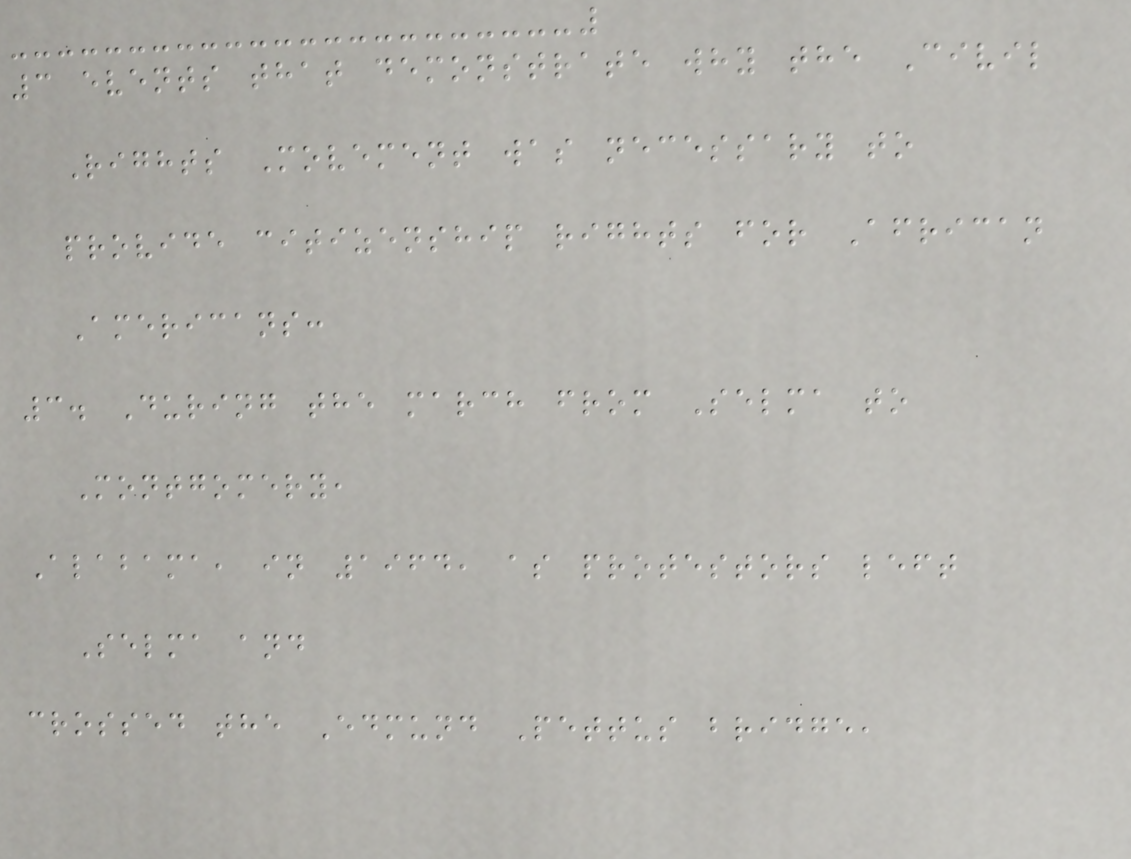3 events that demonstrate why the Civil
Rights Movement was necessary to
provide citizenship rights for African
Americans:
3. During the march from Selma to
Montgomery,
Alabama, in 1964, as protestors left
Selma and
crossed the Edmund Pettus bridge,
